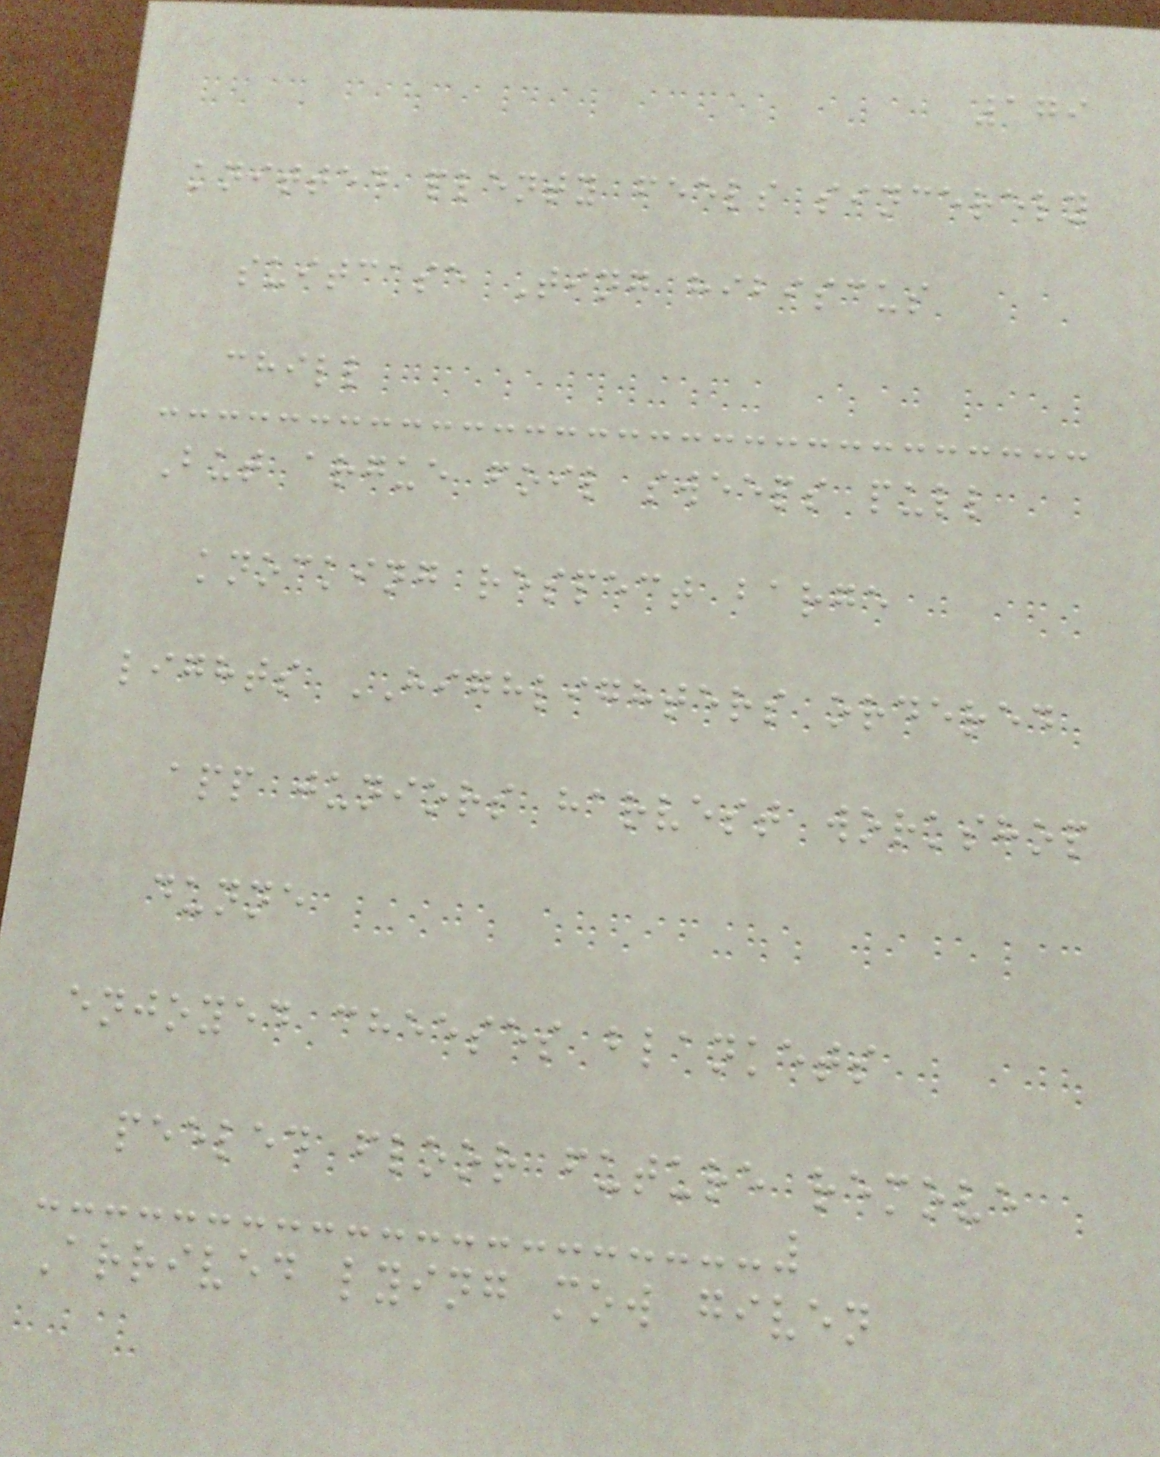179
knitted plenty feels sincerely
suitcase Ting hibiscus
chill
But argue foil sweeps pull
knocking respect barge
lights HIGHLIGHTERS ordered
app juniors harvest workshop
dunne
enjoyed cheeses blankets
peeled floor future remove
Arrived lying mow given
